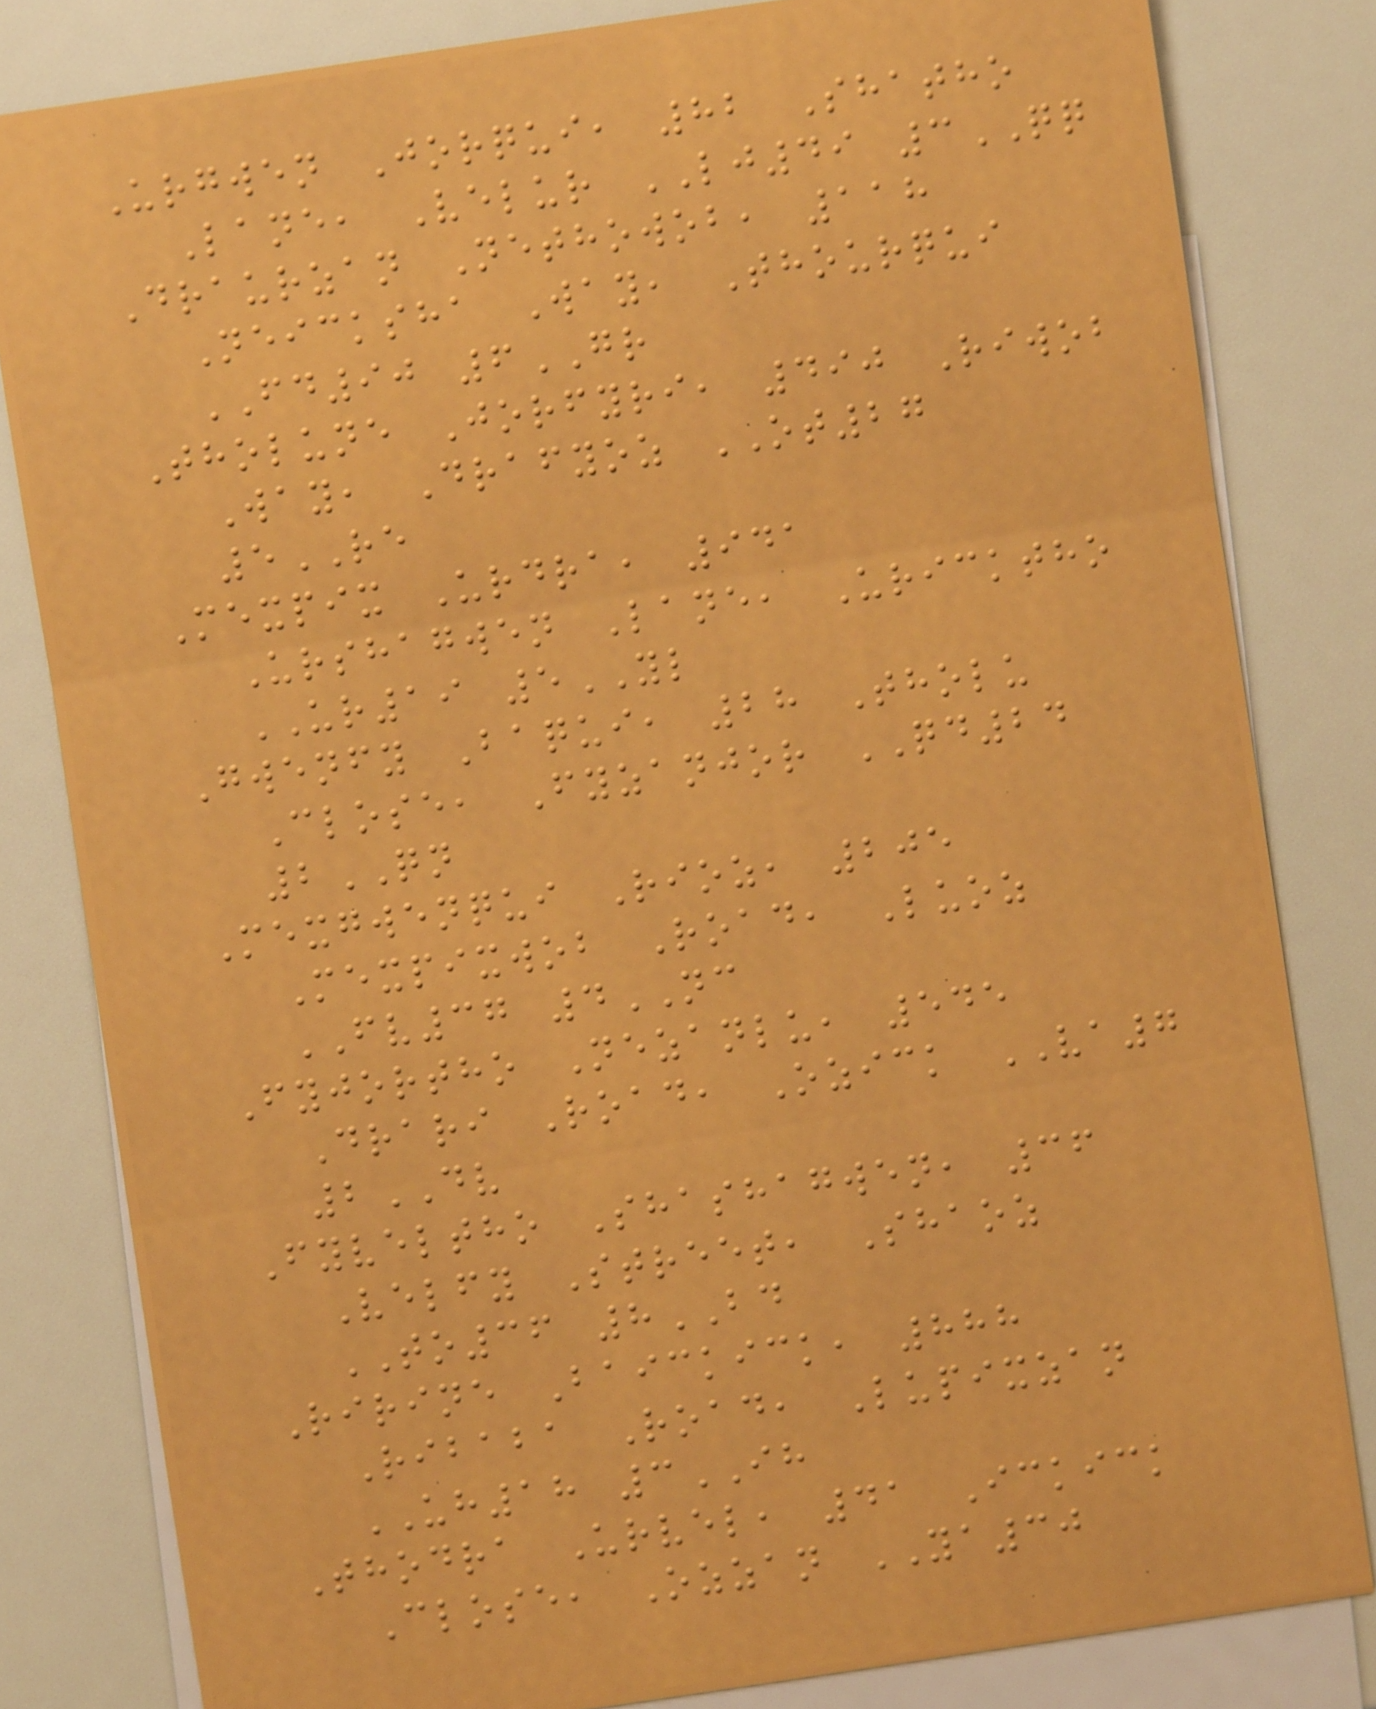Urgwen Jorqui, 82 Shatho
Lane, Velur LJ49 3QQ
Draurzan Nethowob, 118
Neicksha Way, Thourqui
FD90 6GR
Tholune Jorfyri, 490 Riwob
Way, Drafyoz OT27
5RE
Mexpix Urdra, 941
Urshagwen Lane, Uricktho
UR19 5YL
Gwenfy Baqui, 28 Tholu
Close, Fyzanjor QD24
2QN
Mexgwenqui Rioz, 205
Mexpixwob Road, Luoz
FV37 4NC
Fyjortho Nezanlu, 545
Drari Road, Ozick VA7
2DV
Fyveltho Shashagwen, 36
Velfy Street, Shaoz
TO36 8BD
Ririne Baickick, 888
Ribaba Road, Lupixzan
UH18 3IH
Thodra Urvel, 41 Ickick
Close, Ozzan YA30
